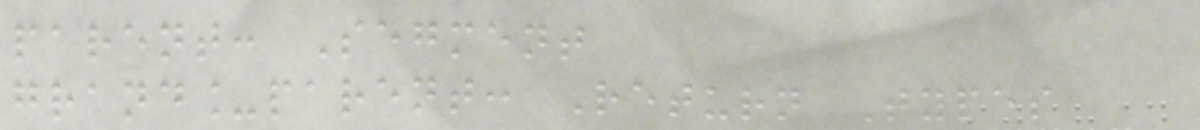parent: Segment
grand_parent: Return Types
